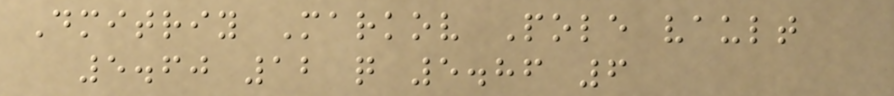Dmitriy Markov Pole vault
5.60 12 q 5.86 6
